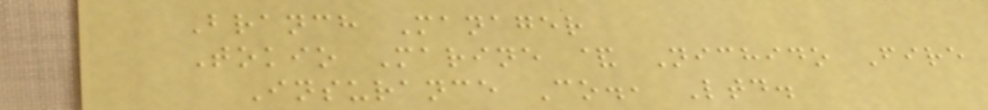Branch Manager
Tokio Marine & Nichido Fire
Insurance Co., Ltd.
